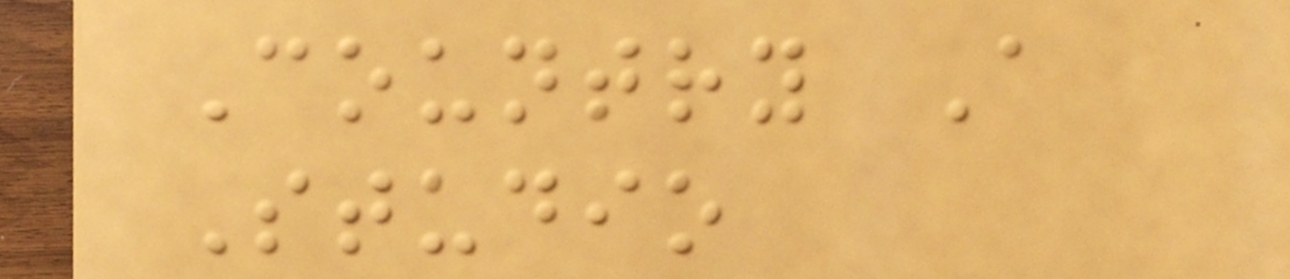Country A
Studio
